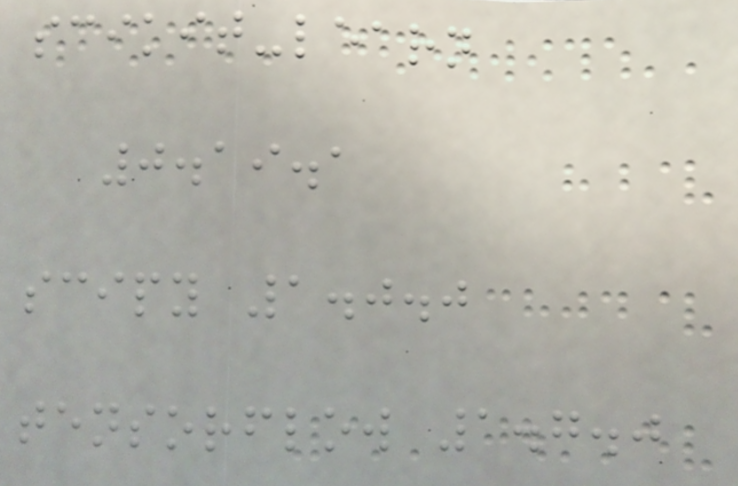scikit-learn
0.19.1
scipy 1.0.0
tensorflow 1.7.0
